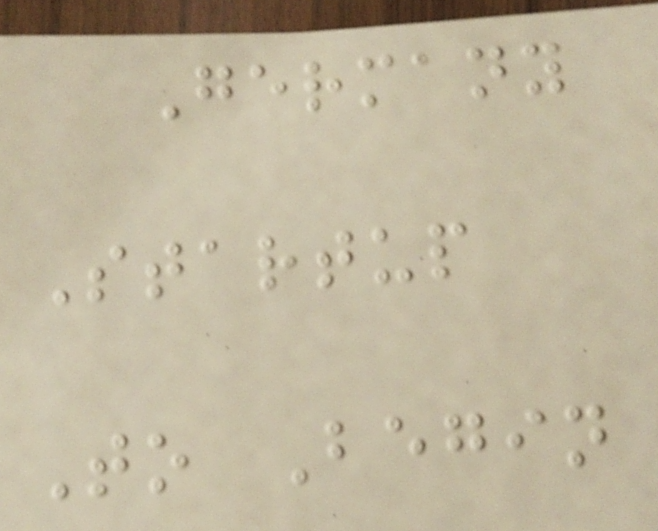Germany
Startup
To Begin
